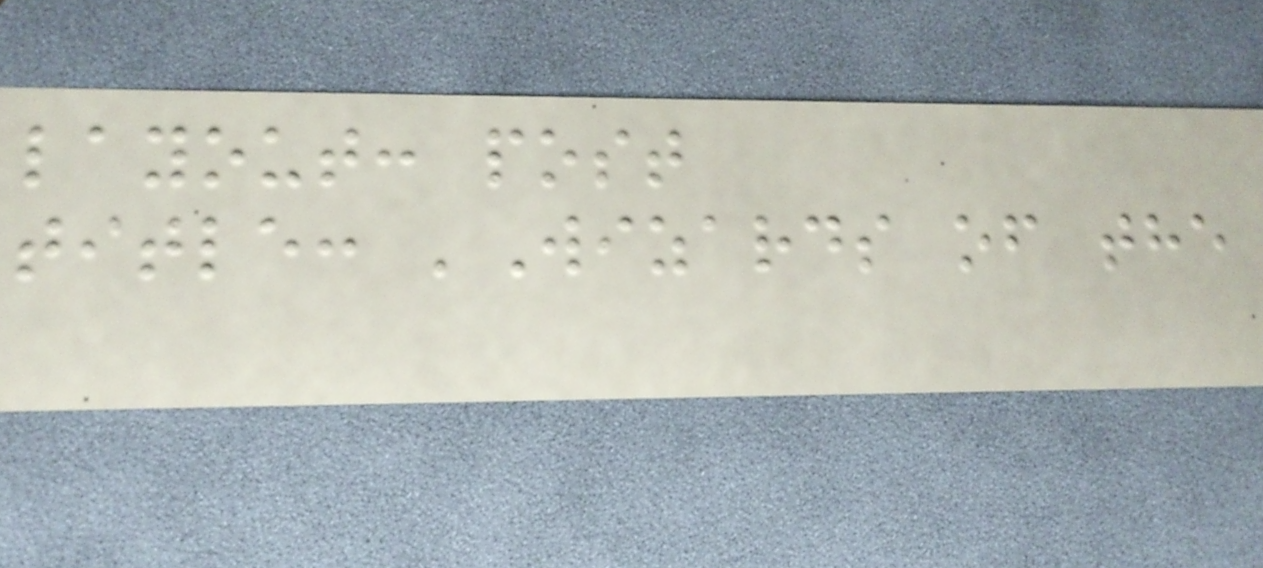layout: post
title: 'Wizards of the
